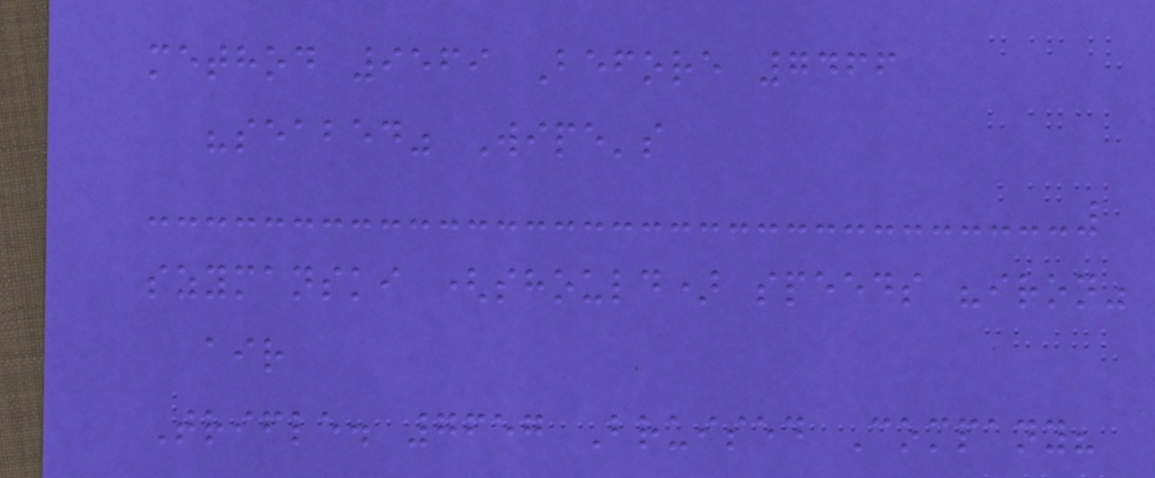method 9569 Before 7466
"seabed" Wipe's
szymanski (should) speeds "iron"
air
Trifle. 7657 Bruised Company?
